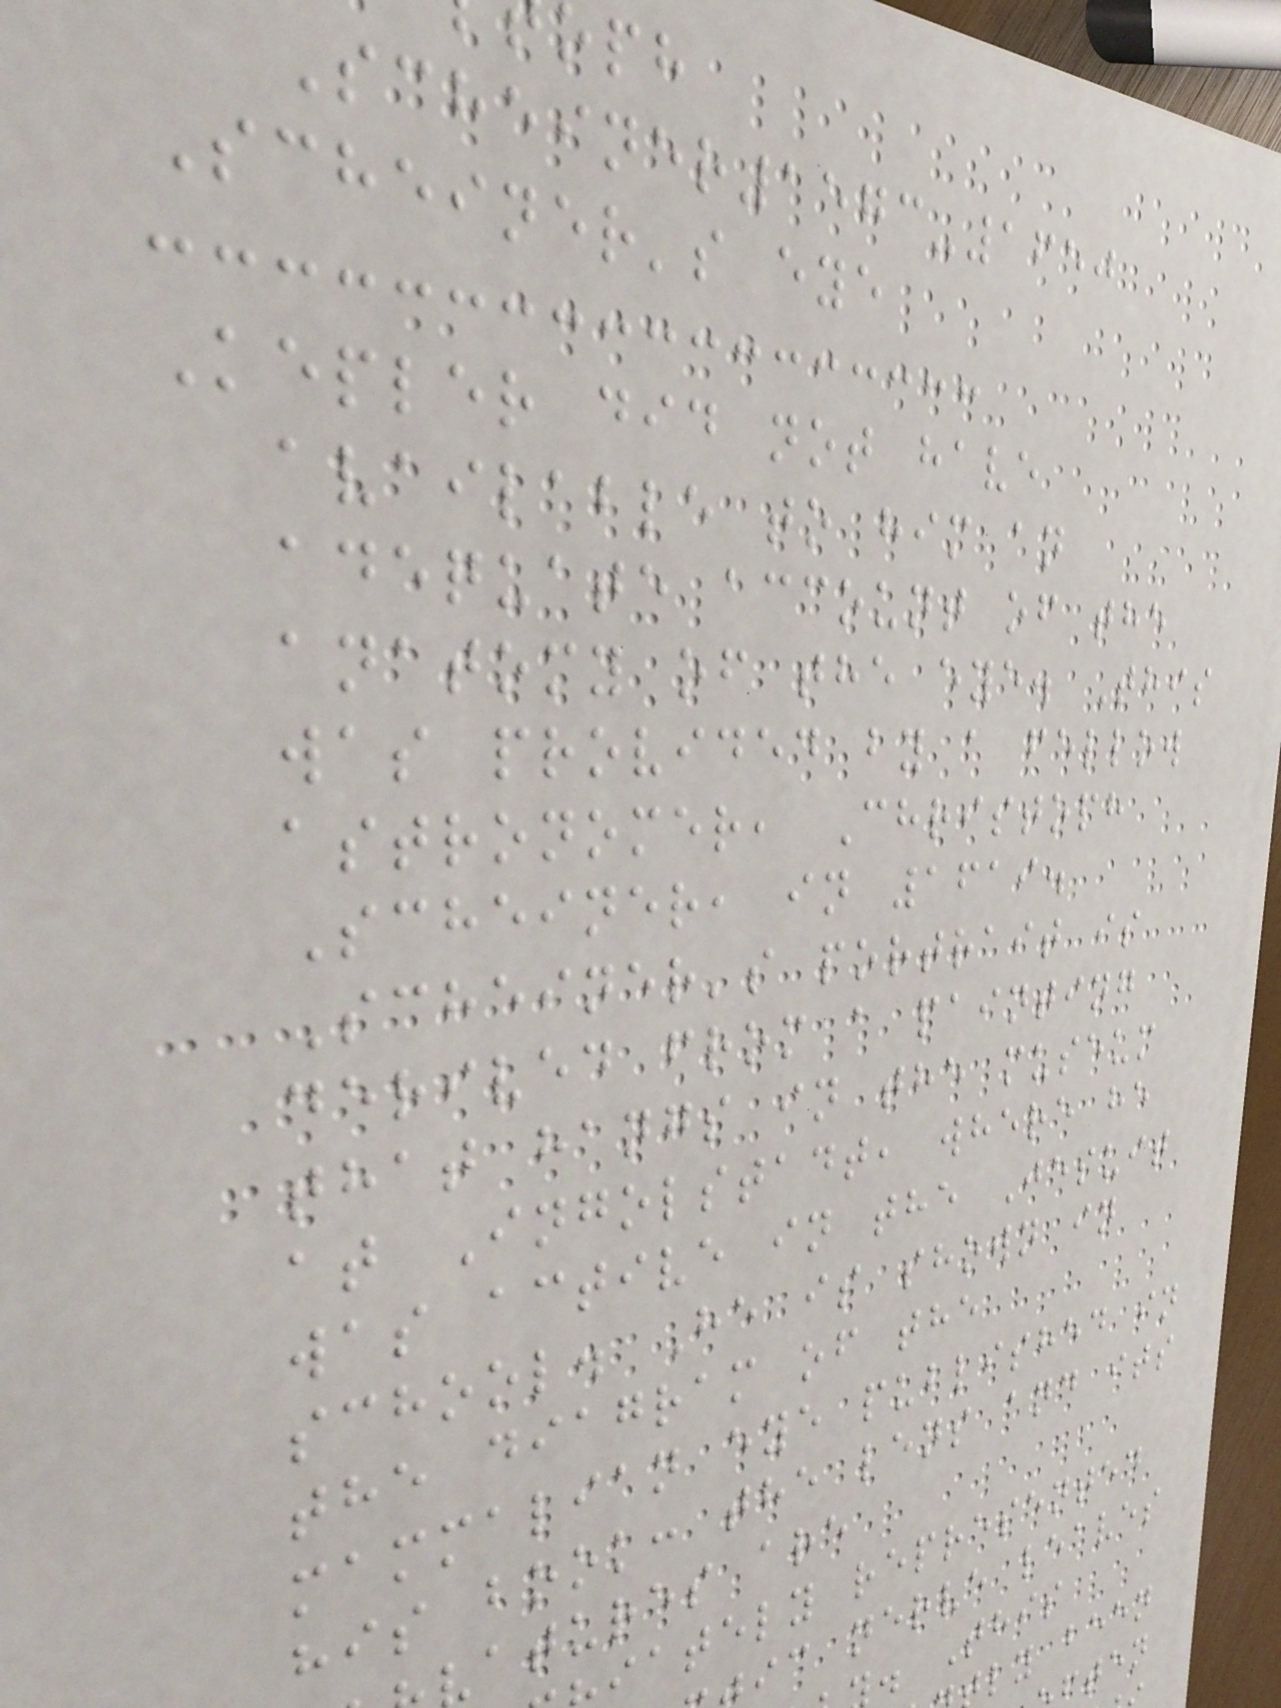Scheiner1573-1650
Scheiner's eye
Kepler did not have
available to him an
adequate account of the
anatomy of the eye. This
was provided by a fellow
astronomer, Christoph
Scheiner, in 1619.
Scheiner's portrait is
derived from a painting
that hangs in the museum
at Ingolstadt, where he
was active in the Jesuit
school. He is shown in
the diagram of the
mammalian eye published in
his book: the lens and its
atures are
iately represented
ic nerve leaves
. This
ly been
